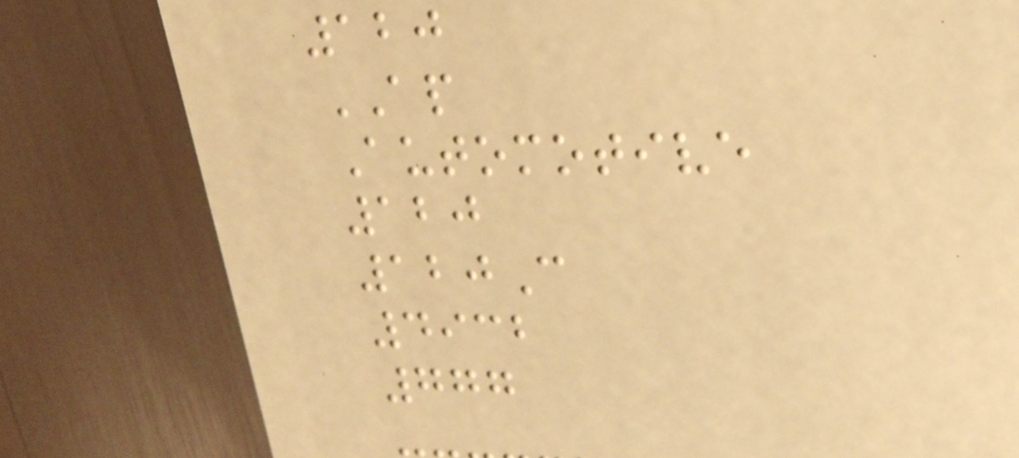120
AP
Automotive
120
120C
4932
777
